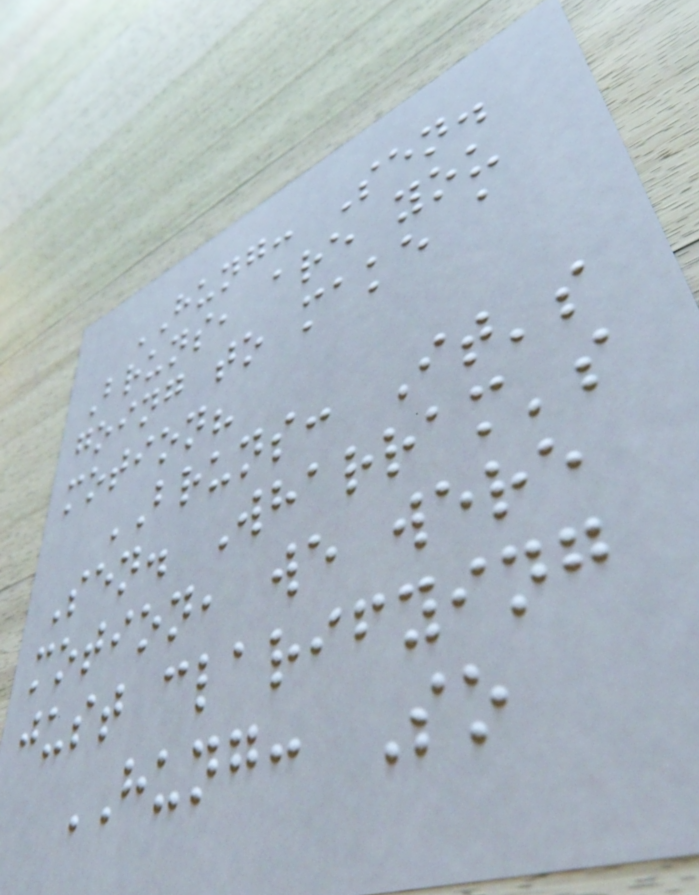HUNG: Sen.
Bruns, are you
going to make a
motion?
BRUNS: It's
Sen. Wharram's
motion, we were
just clarifying
HUNG: So
